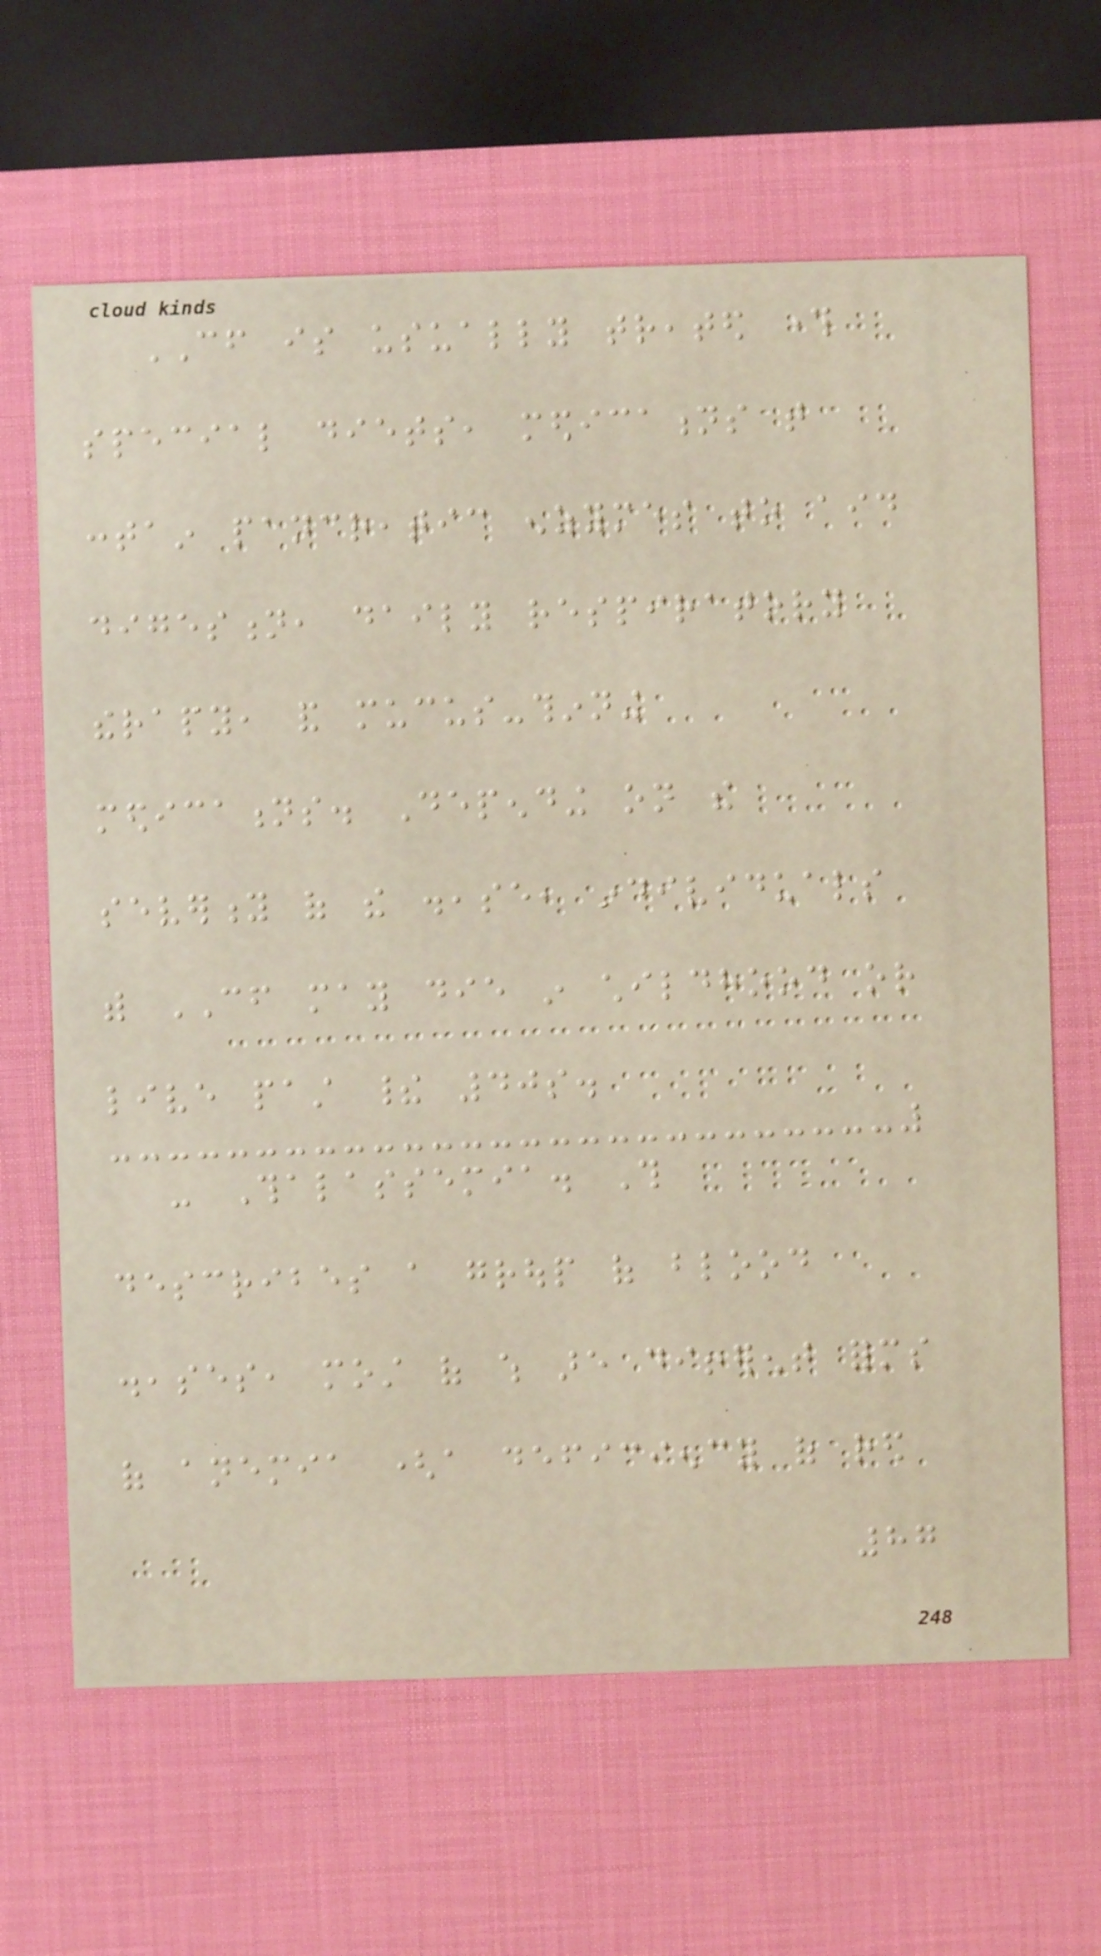CF is usually treated through
special diets, medications that
contain pancreatic enzymes to aid
digestion, daily respiratory
therapy, and mucus-thinning
medications. Depending on the
severity of the disease, individuals
with CF may die in childhood or
live past their 40s.
- Thalassemia. This
describes a group of blood
diseases, most of which are different forms
of anemia (a deficiency of red
87
